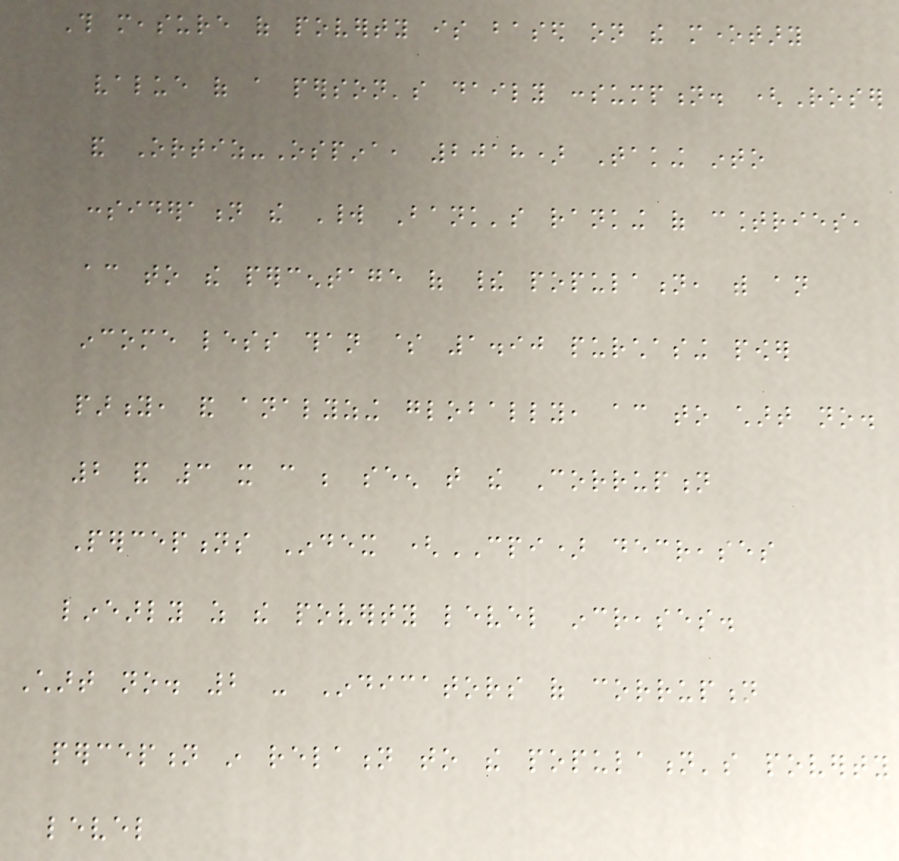This measure of poverty is based on the monetary
value of a person's daily consumption. (Roser
and Ortiz-Ospina, 2018) Taking into
consideration the World Bank's ranking of countries,
according to the percentage of their population, with an
income less than $ 1.90 purchasing power
parity, and analyzing globally, according to chart no.
2 and 3 it can be seen that the Corruption
Perceptions Index (CPI) decreases
linearly as the poverty level increases.
Chart no. 2 - Indicators of corruption
perception in relation to the population's poverty
level
